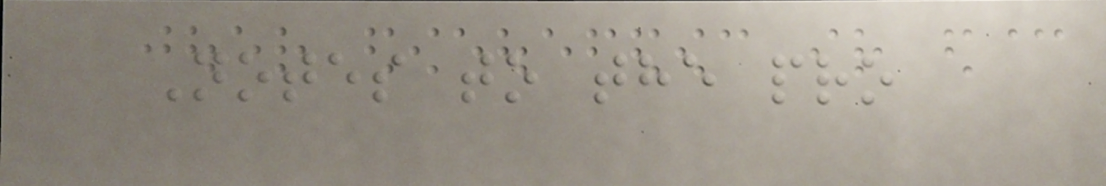Notes to the pro
